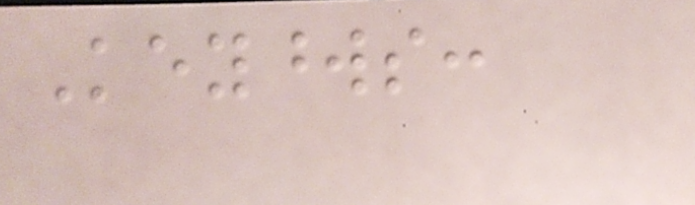Keywords:
